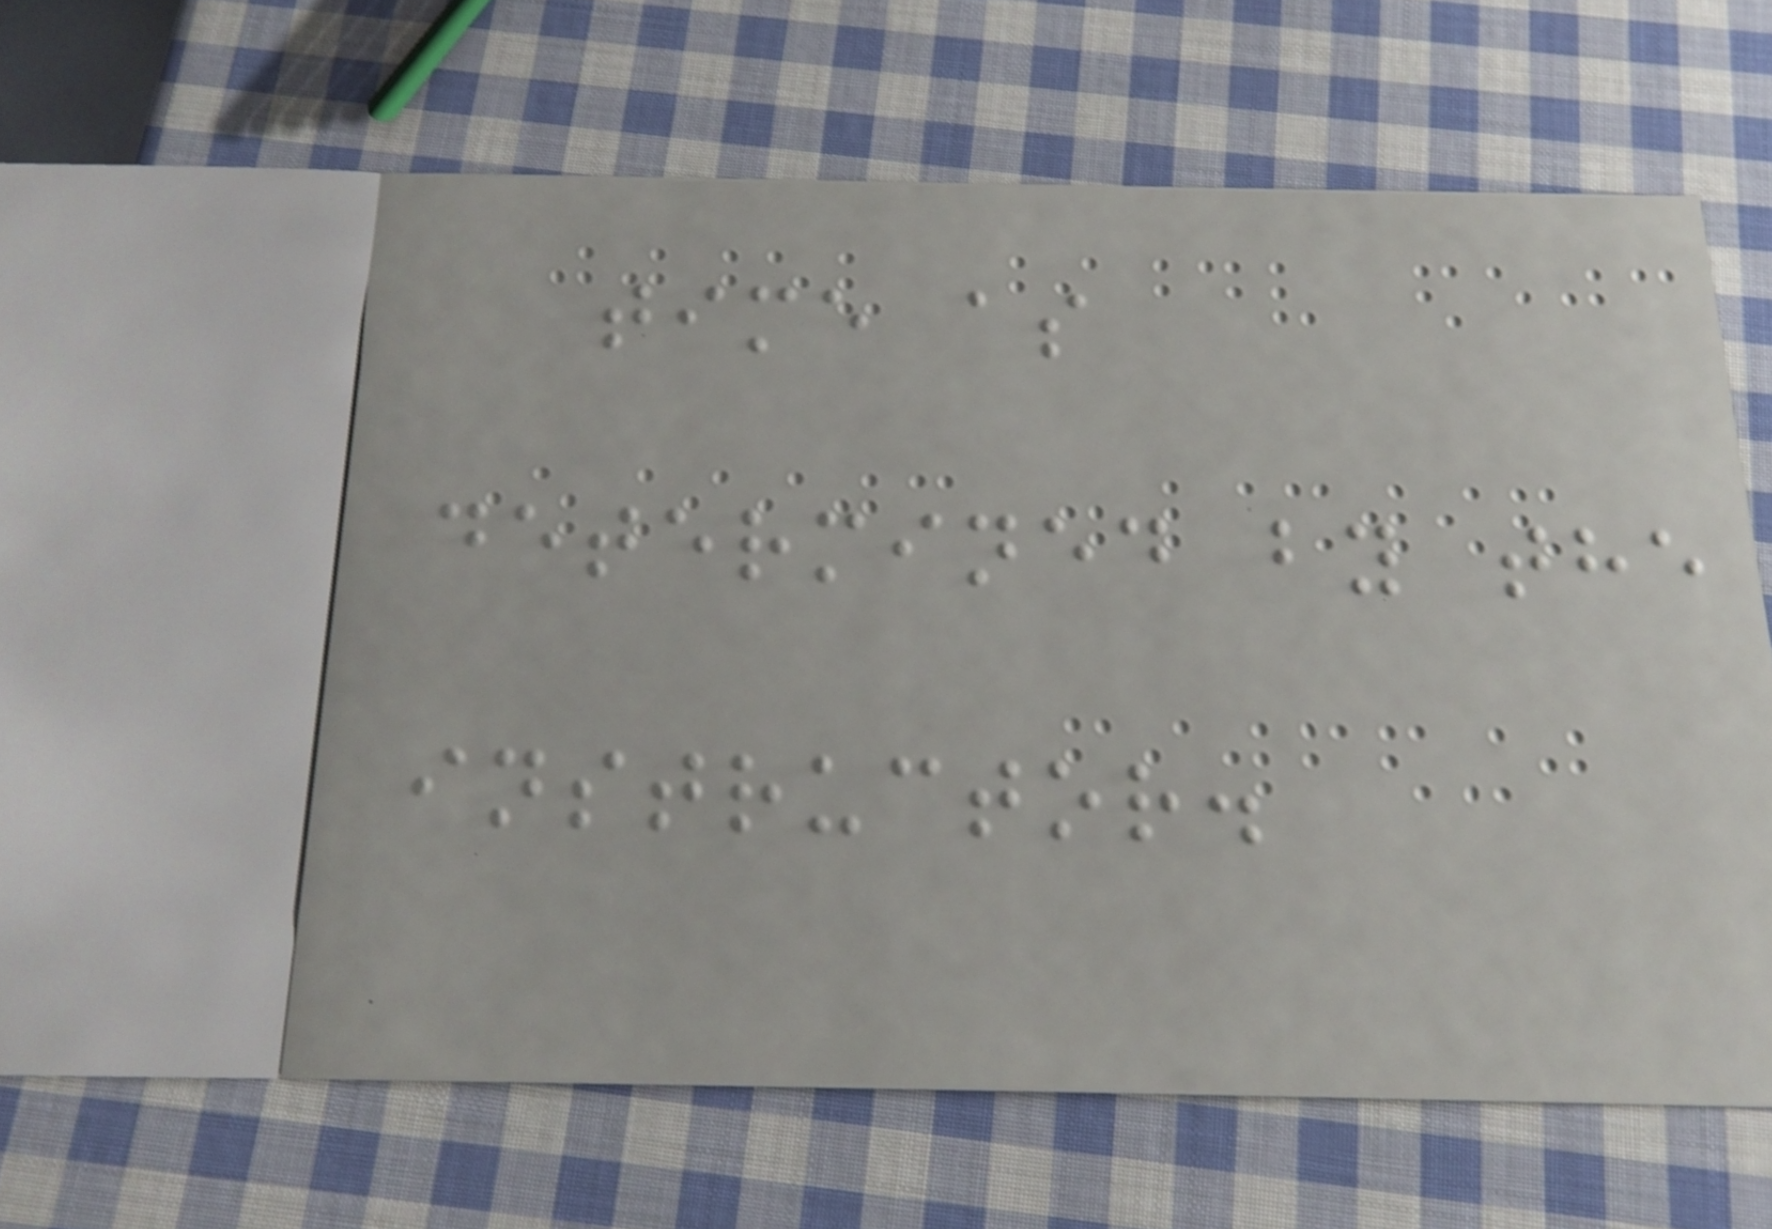time as
determined by the
instructor.
